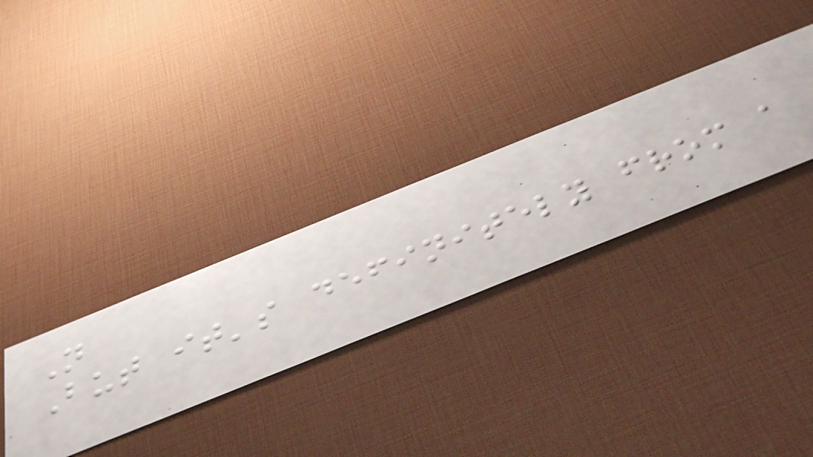N
But it's definitely from a
